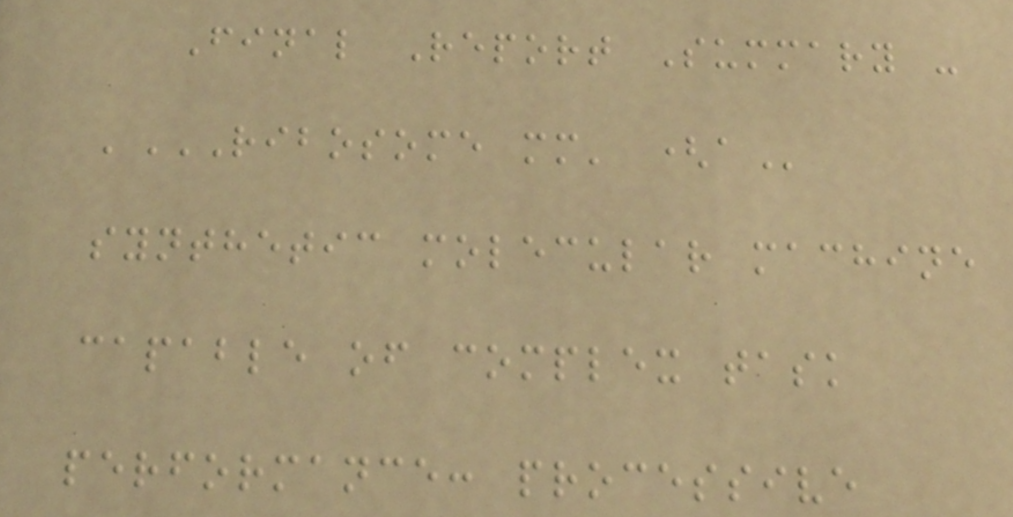Final Report Summary -
'RIBOSOME MM' (A
synthetic molecular machine
capable of complex task
performance: processive
